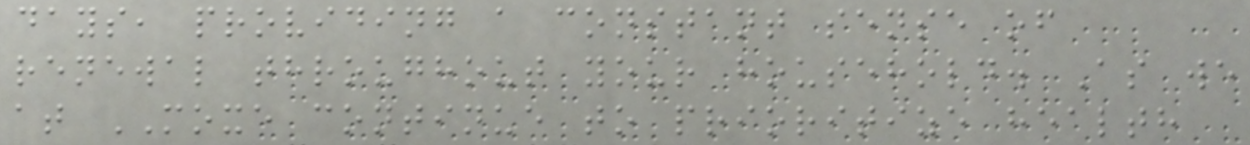days, providing a constant sense of
renewal throughout your household. As we
at MOXE continue to prioritize health
